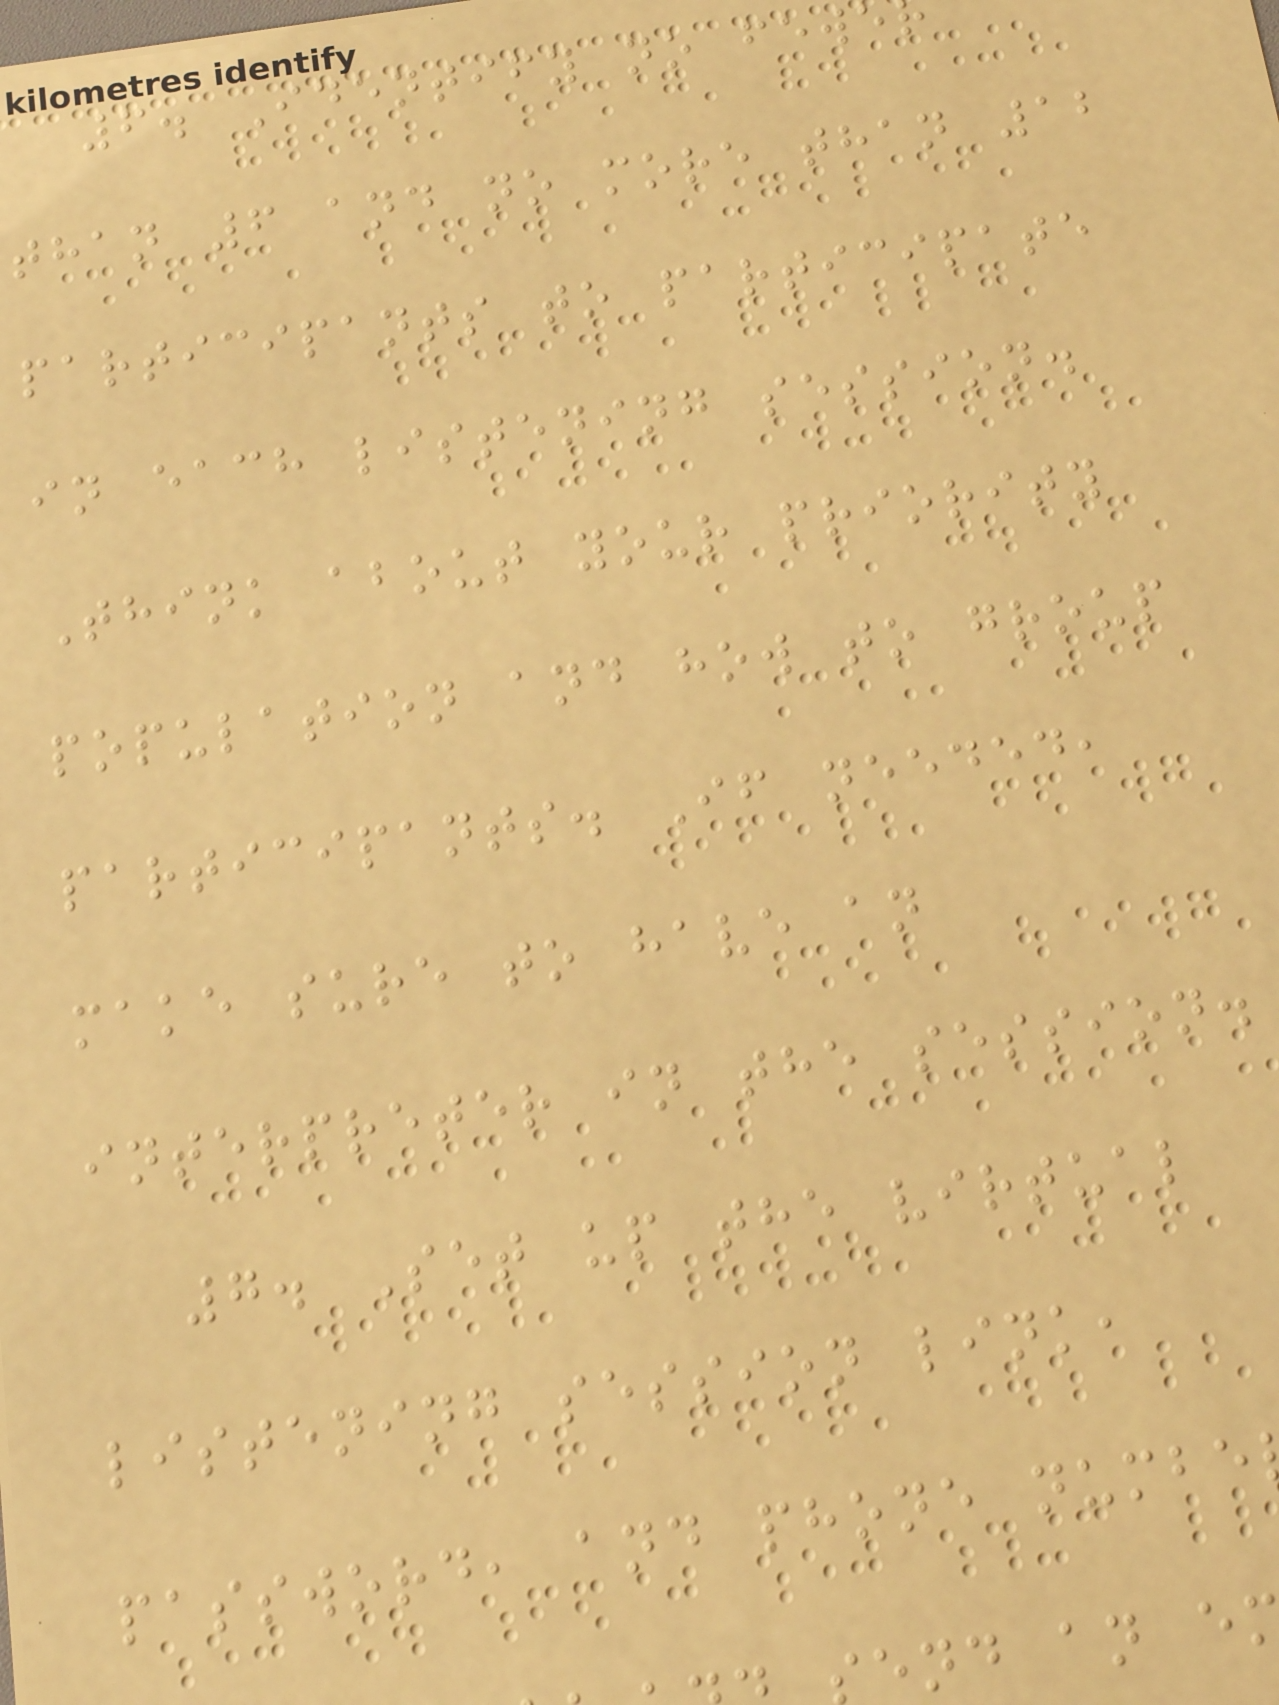6. Identify no fewe
than 6 and no more than 12
participants to participate
in each listening session.
Think about your priority
population and how to group
participants. If needed,
make sure to have an
interpreter in the session.
7. Set up the virtual
listening session link,
password, and phone numbe
end an e
